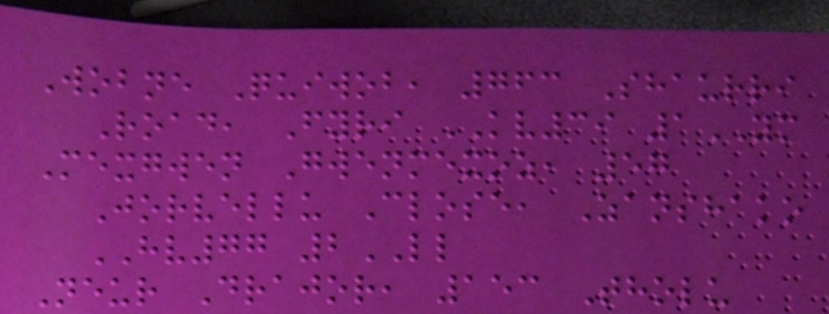Wobne Quiwob, 763 Shaurri
Road, Fyri KV39 1YM
Mexgwen Gwenmexoz, 57
Jorvellu Close, Zanshako
HV77 2LL
Neur Drajor, 153 Tholu
